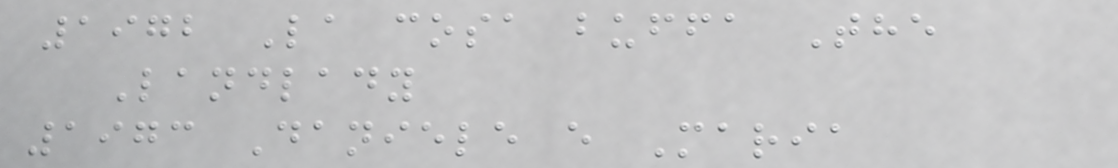1972 La cosa buffa The
Landlady
1973 Daniele e Maria
